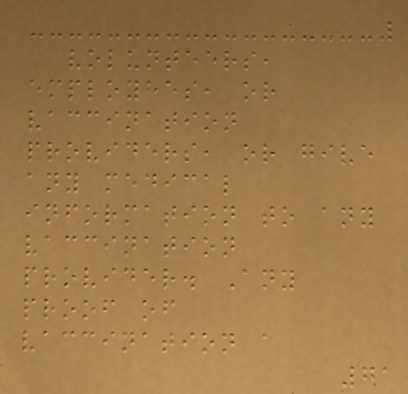volunteers,
employees, or
vaccination
providers, or give
any medical
information to any
vaccination
provider. Any
proof of
vaccination a
71
